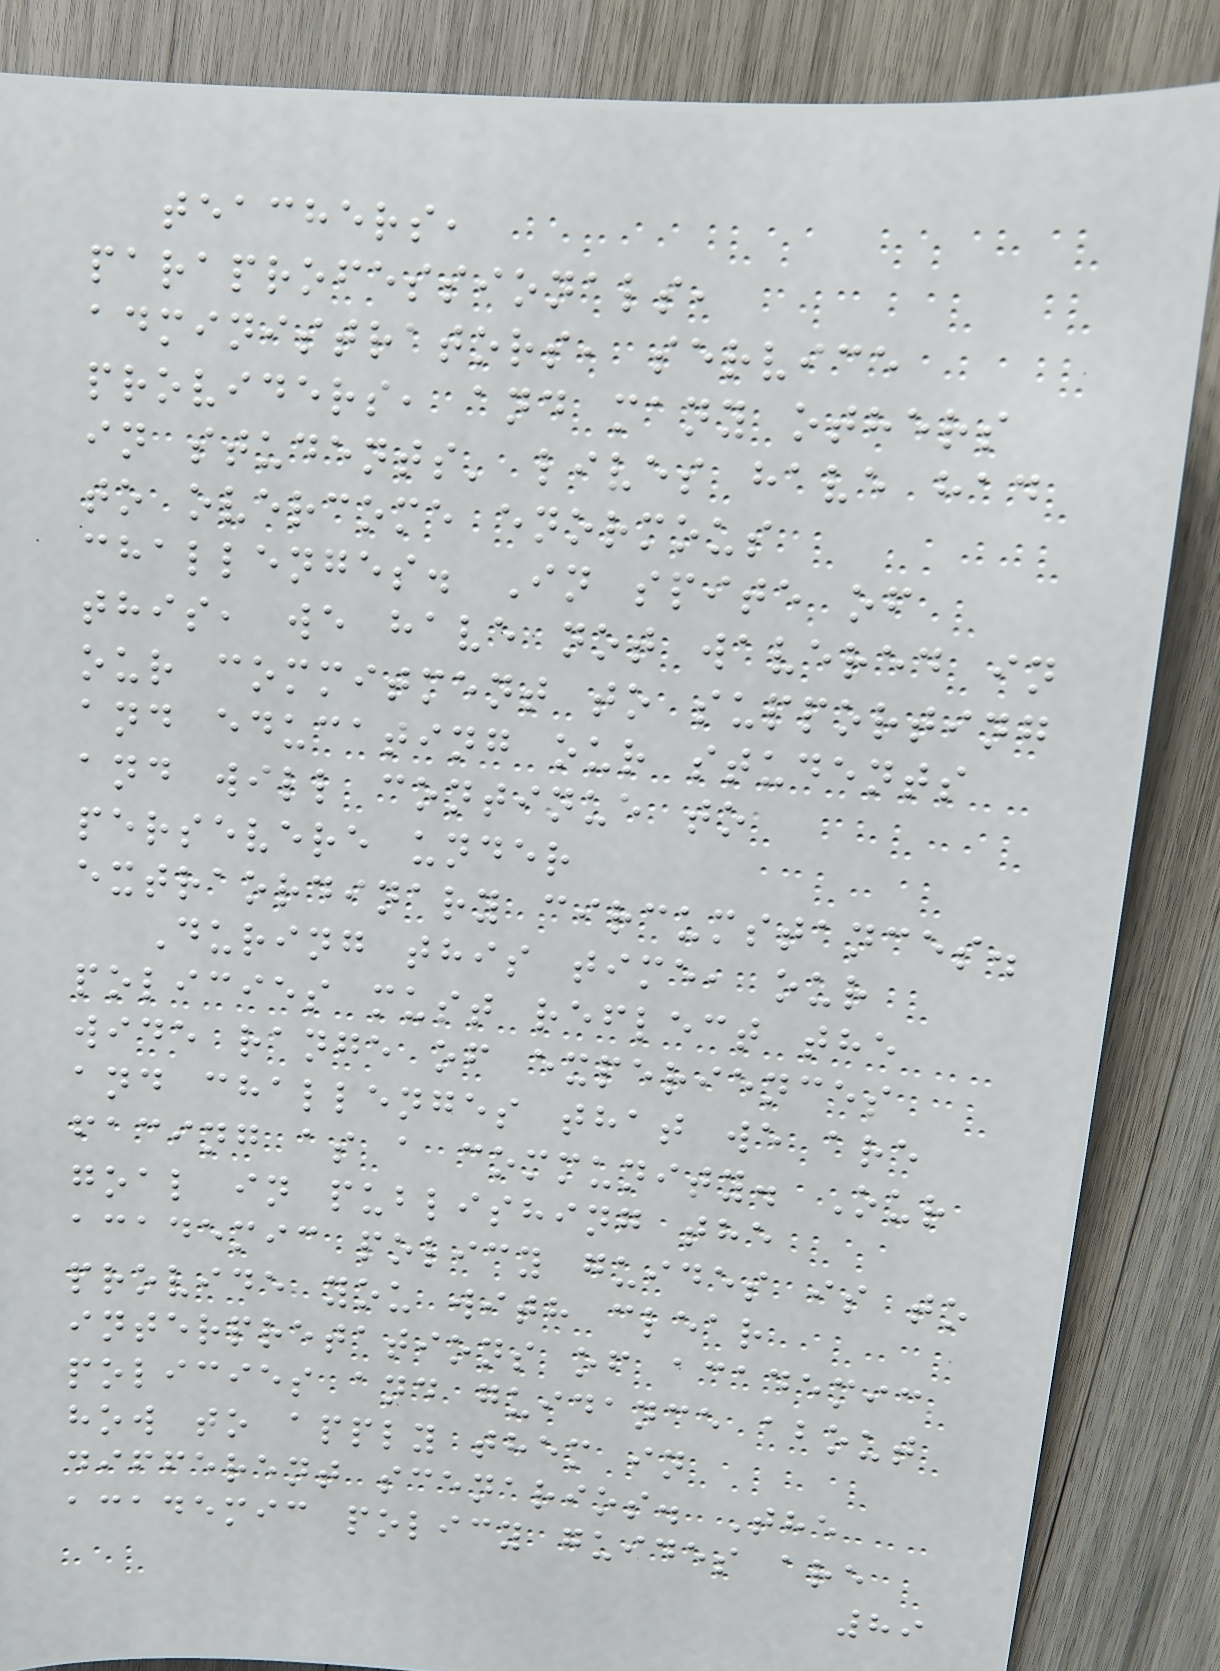teachers,
paraprofessionals,
administrators, service
providers, and many others
in students' lives have had
to overcome enormous
challenges. In spite of
this, we have not wavered in
our commitment to supporting
and educating our students
and will continue to
persevere under
extraordinary circumstances.
During this time, our
policies must reflect the
wide range of experiences
and challenges that we are
facing as a community. Our
goal in publishing the
academic policy guides is to
provide you with clear
interpretations of academic
policies and guidance about
how to apply them in
different scenarios. The
academic policy guides are
89
